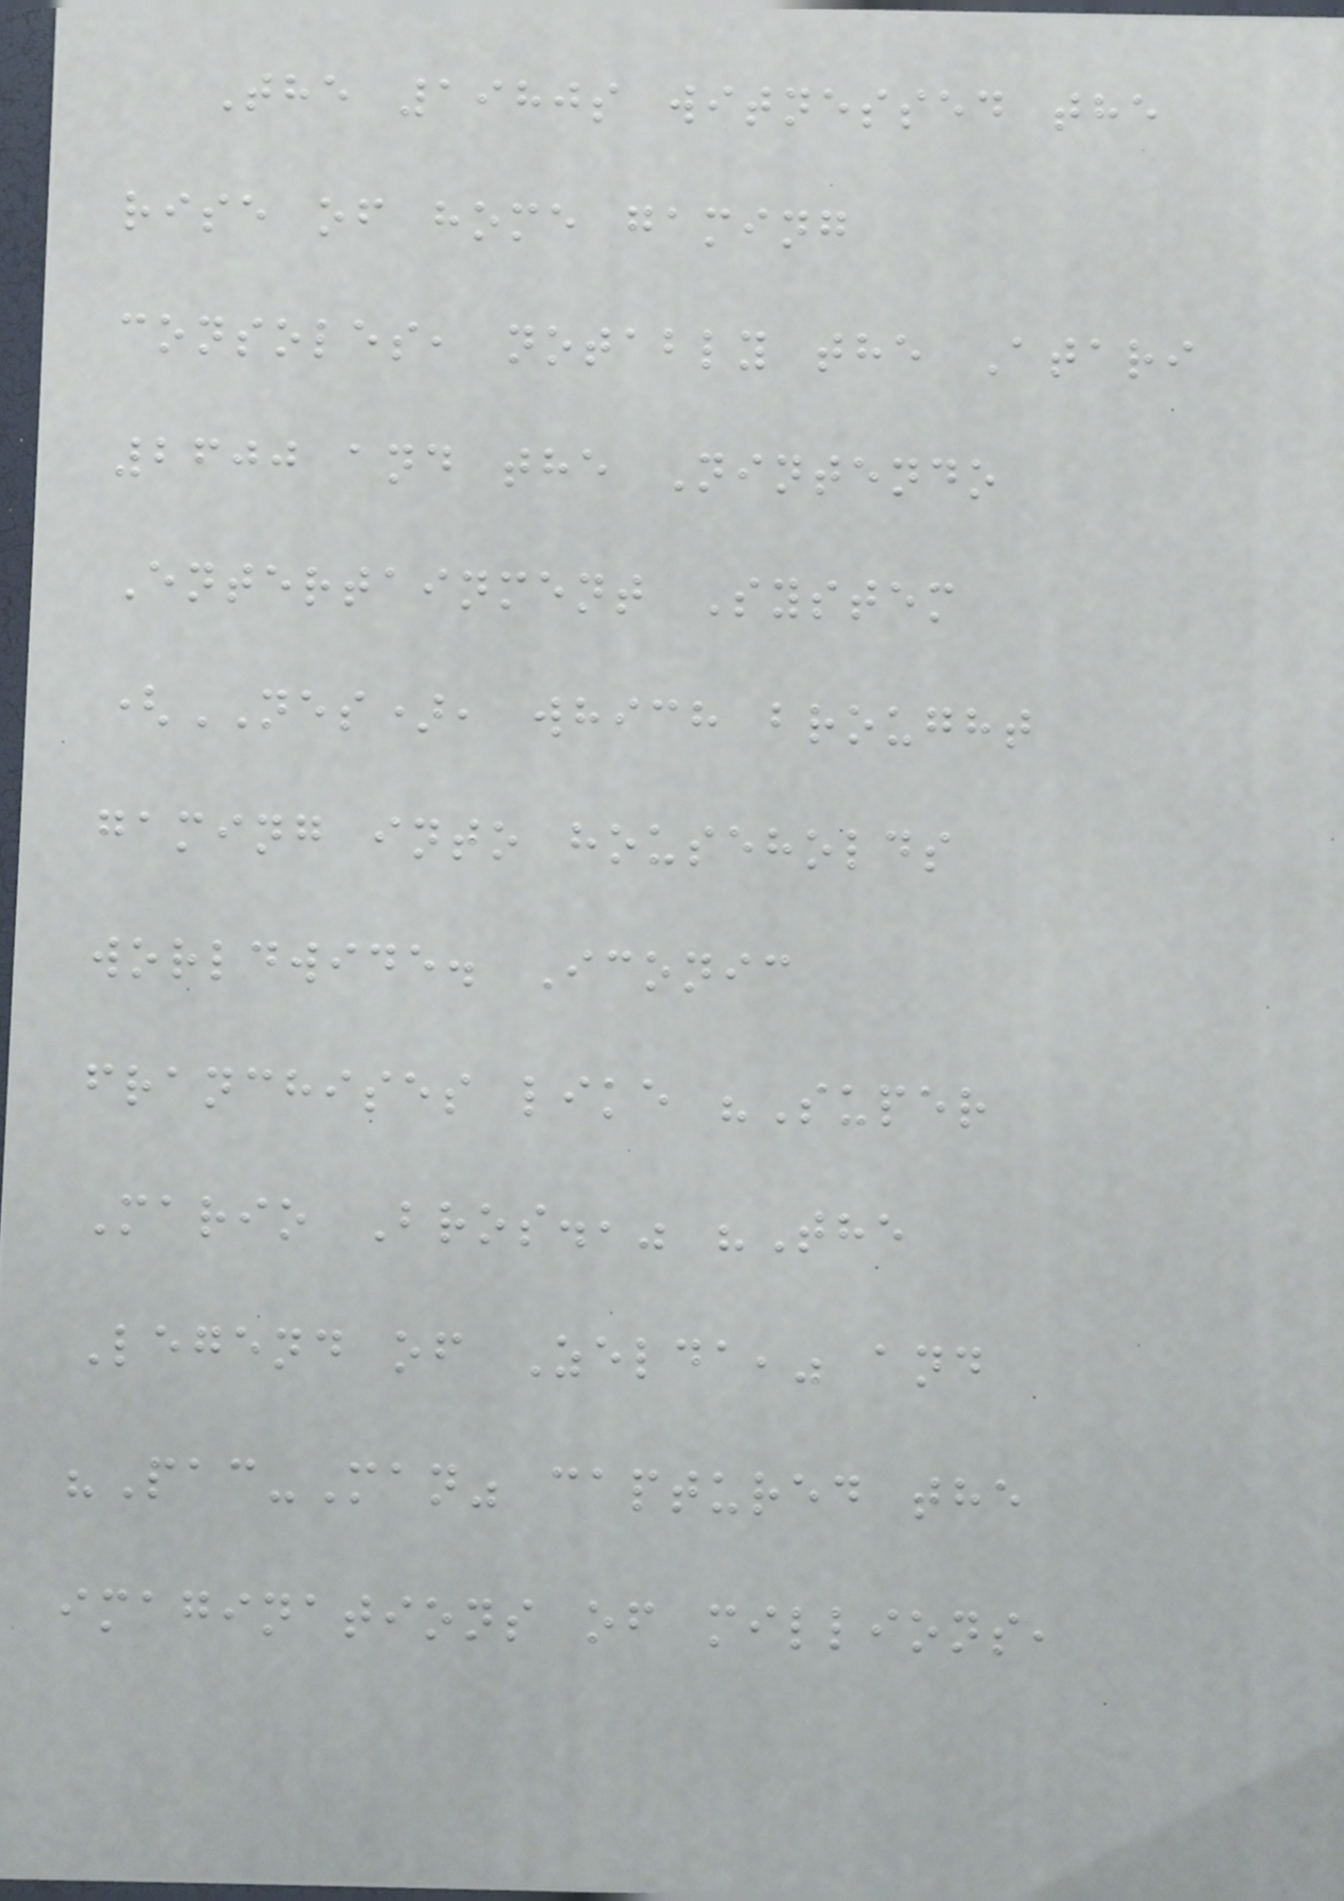The 1980s witnessed the
rise of home gaming
consoles, notably the Atari
2600 and the Nintendo
Entertainment System
(NES), which brought
gaming into households
worldwide. Iconic
franchises like "Super
Mario Bros.," "The
Legend of Zelda," and
"Pac-Man" captured the
imaginations of millions,
